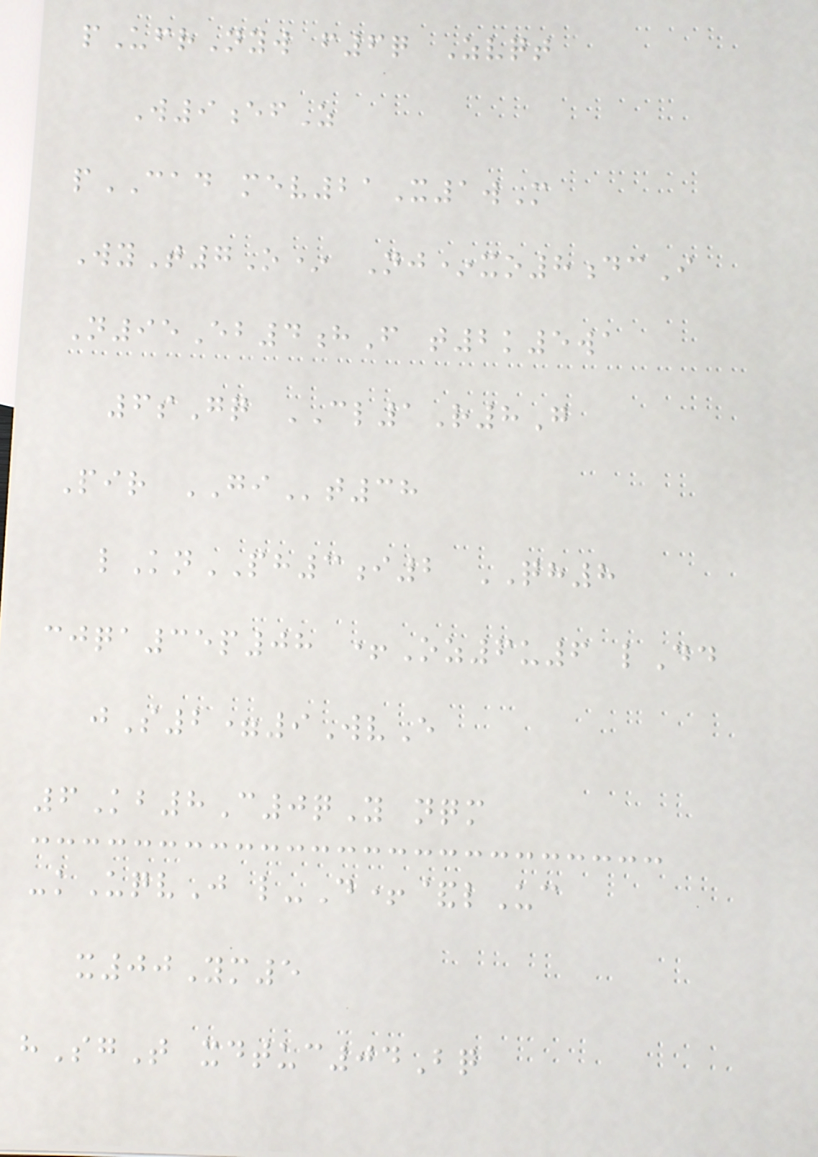pUfrNyw f6q Zvqt
W9efZ
pCAD mev21X1wM
WyT7O* Nj*xo8dcI
N95Eb4hF t2k5wa
6sGq CL1R8G
Pir GIt38
lKnPH3i2 QH8
cjqa35p08 +Oz6u6 lDd
jS2=9WvE
6Kb8C0qY nqm
-kUqvJ l-D+&lUc
x00Ym5
hSgT xdtuc04Bq
